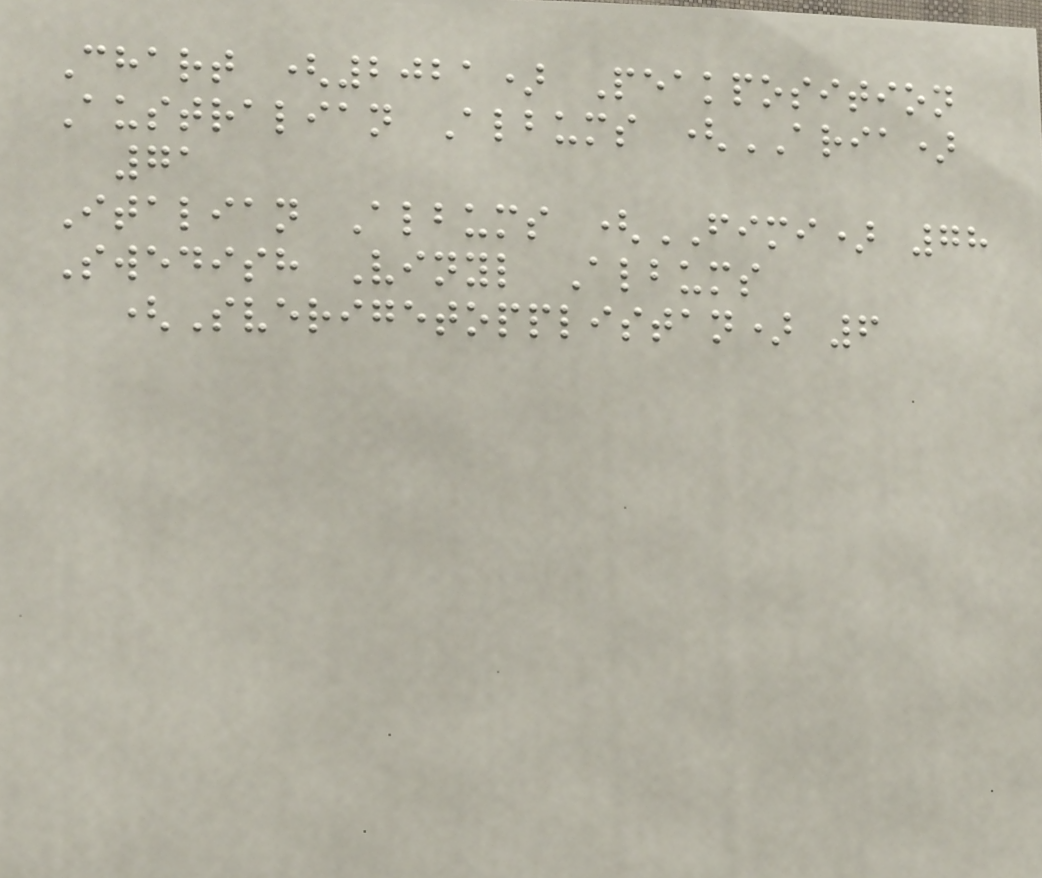Chart (2021) Peakposition
Australian Albums (ARIA)
71
Italian Albums (FIMI) 78
Swedish Vinyl Albums
(Sverigetopplistan) 6
